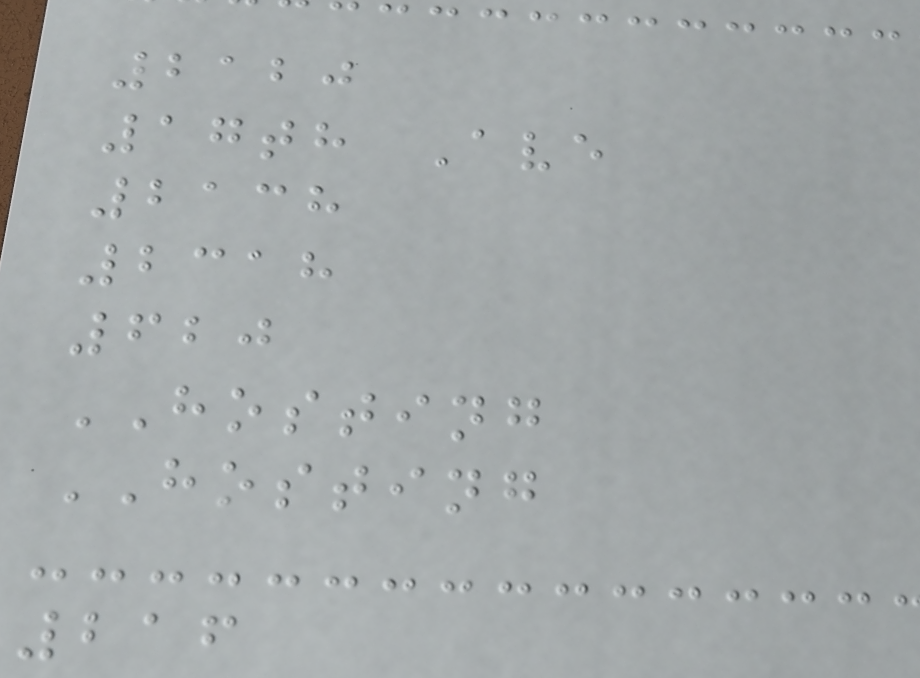2120
17th Ave
2138
2318
620
HOSTING
HOSTING
216
